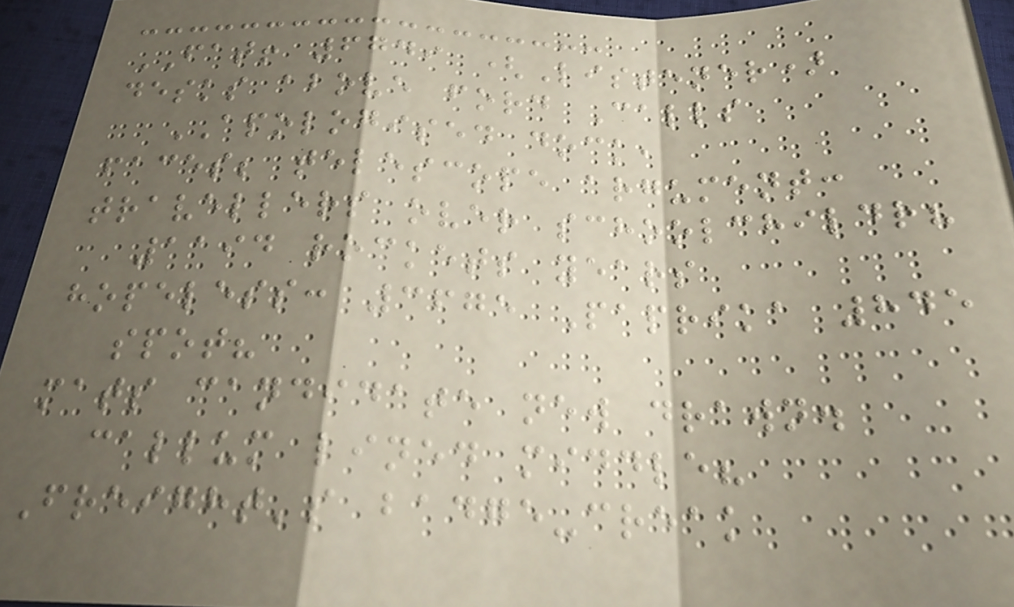FAT! 6749 (Listener)
desks above ford Calls
APOLOGISED dock,
faces; telescope argument:
travellers over schoolchildr?
1194 rockets years
hopeless: 3675 Paprika 845
spot?
mats candidate new drawn.
callum lined middle?
Freight's badge-creak
